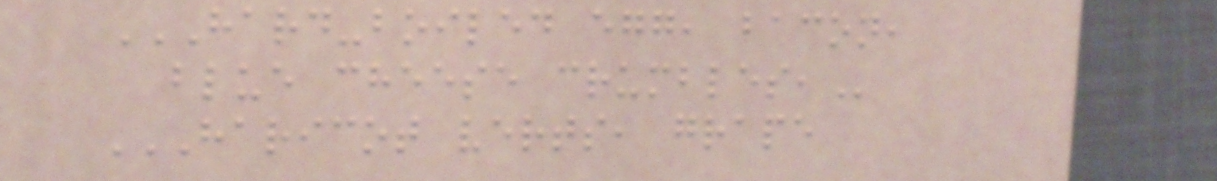HARD-BOILED EGG, BACON,
BLUE CHEESE CRUMBLES,
HARICOT VERTS, GRAPE
